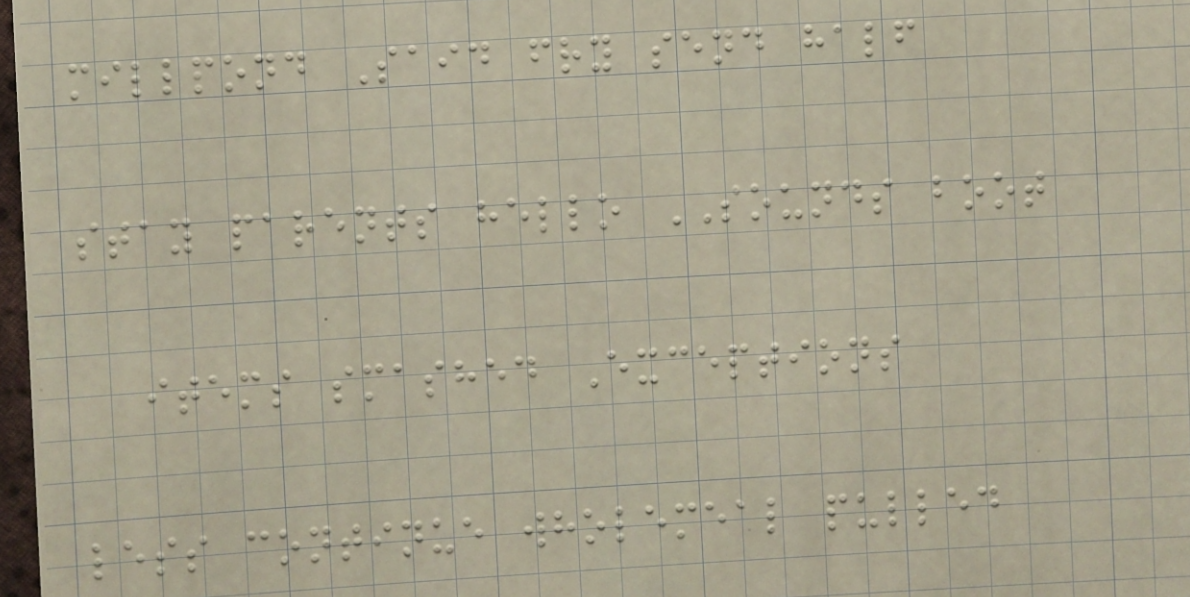millpond Said fry send half
stay parents hello SOUNDS boot
items smashed Exceptions
less continue wholemeal pulled
